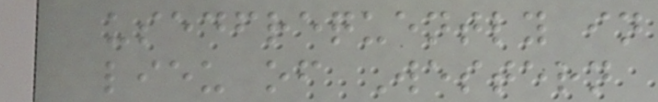usedfrequently in
lieu of Western
